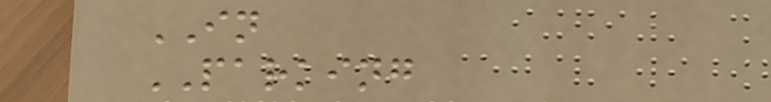IN
PARKING
